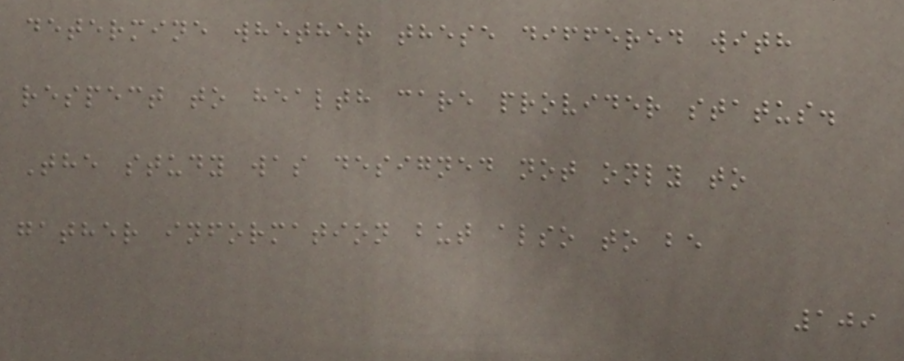determine whether these differed with
respect to health care provider status.
The study was designed not only to
gather information but also to be
109
